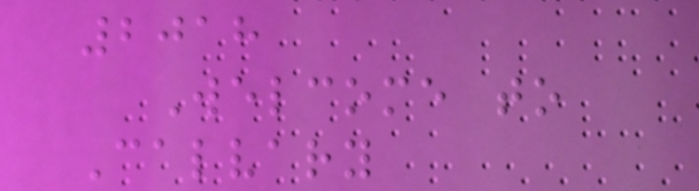2018
Welcome to
Calvary
